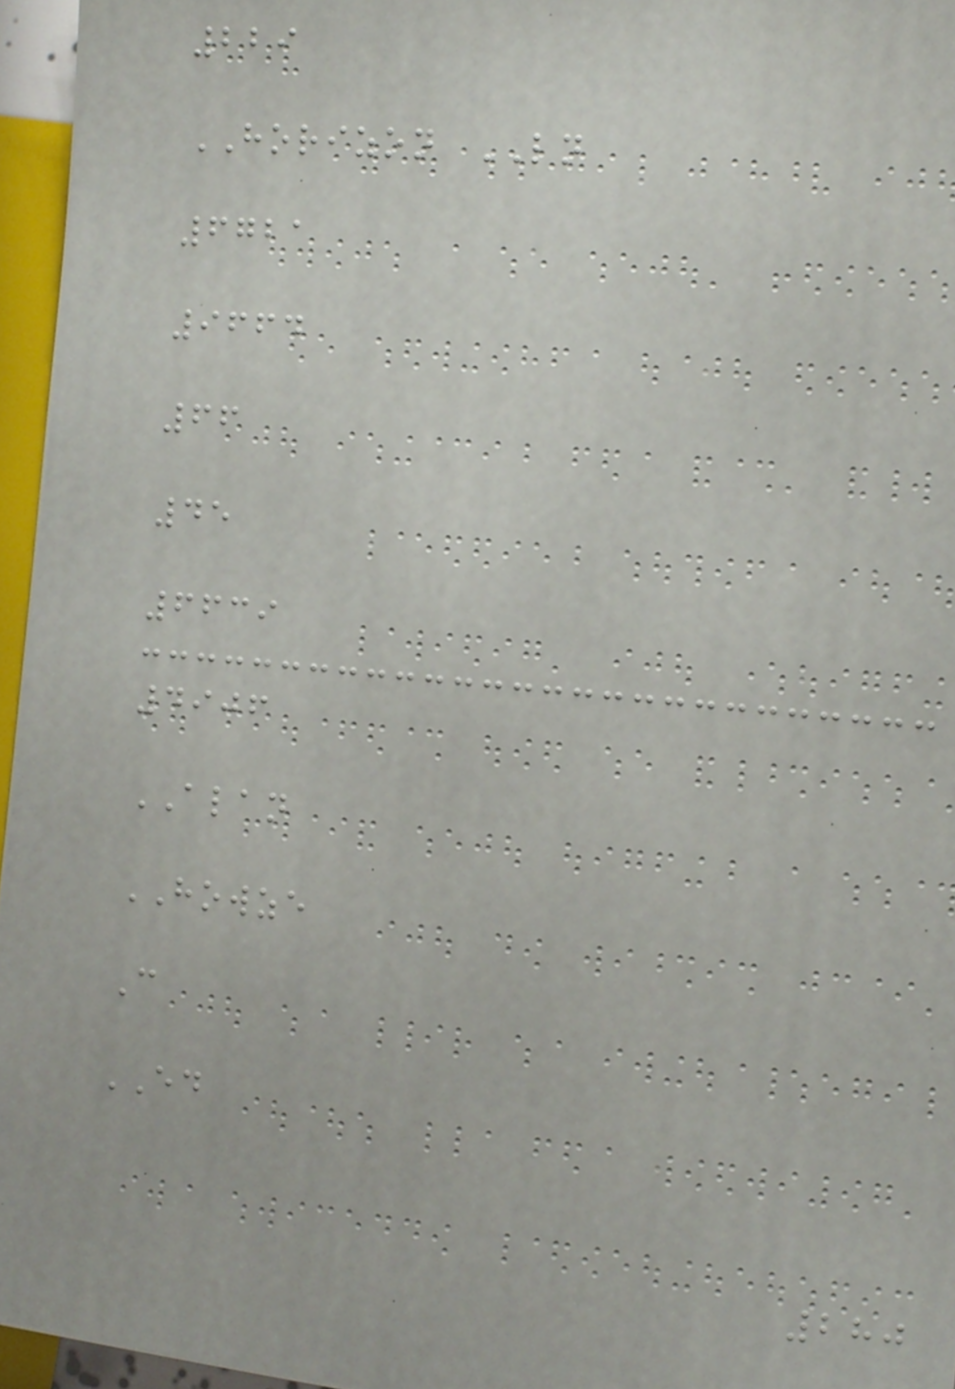229
HORIZON LN
6721
9664
66
45
6639
4906
ALAN
HOWZE
C
ED
280
